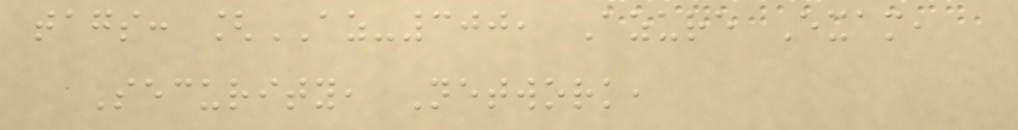tags: [AZ-300, Azure Exam,
Security, Network,
